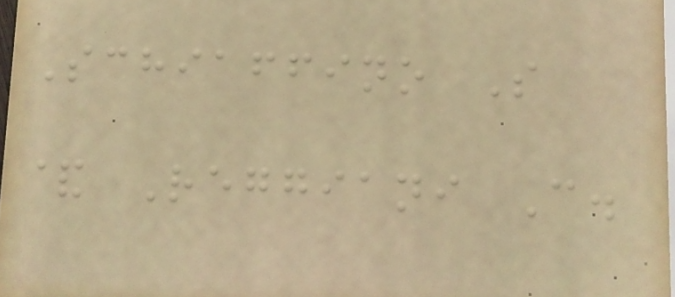Schiaffino S
& Reggiani C.
